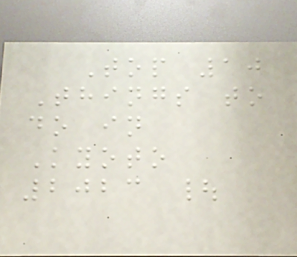Top 10
Things to
do in
Kyoto
2023 |
